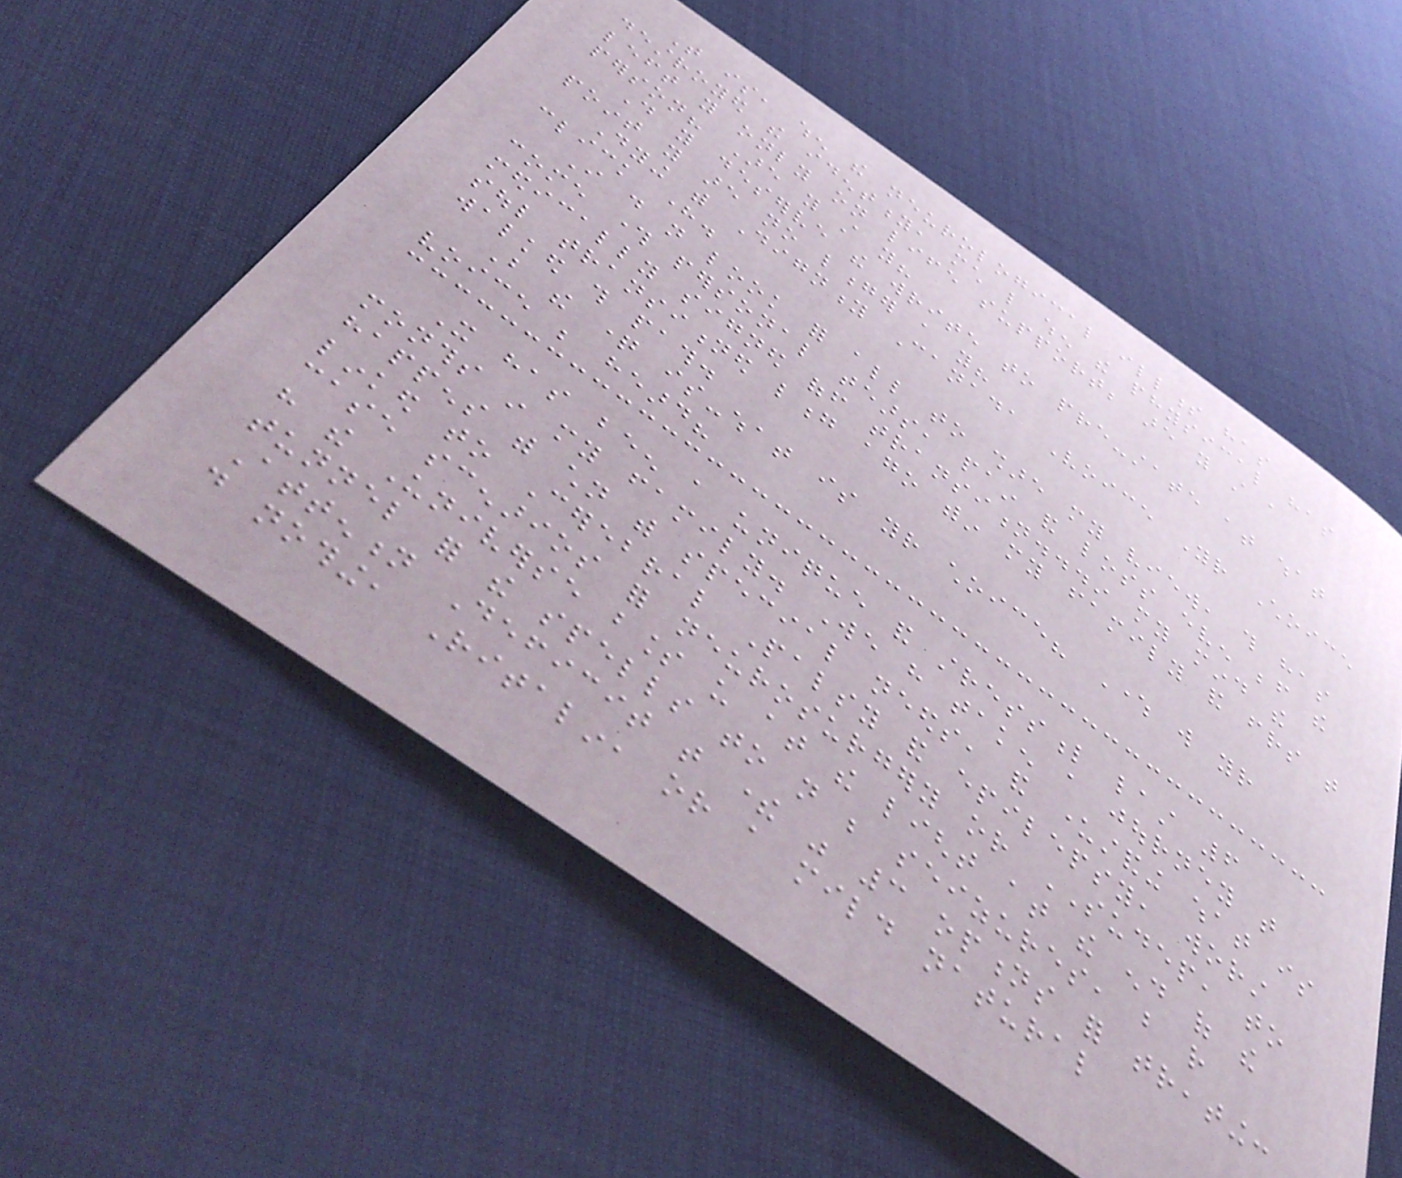That is, when the neurological illness has
destroyed the identity, much like when the physical has
left you only on life support; are you still a
person? Are you still you?
Do you deserve the write to pre-state at what
point you are no longer a you?
Dying with Dignity Canada Voice Your Choice
click here.
I do not look for all to share my view, this has
come through personal tears, pain and loss even before the
medically signed off transition...in my mind the
soul transitioned long ago within my family and friends that
walked this path.
But the question is-what is your choice? Where will your
voice be heard?
It has been a unique and stressful last 6
months in my family. We have taken a journey that
happens with children with special needs, and understanding what is
linked to Cerebral Palsy and epilepsy, worst
case scenarios for neurosurgery or SUDEP, to
have the Universe bless us at the light at the end of the
tunnel for the spells to not be seizures, but rather
Attention Deficit that there was 3 options for treating:
do nothing, Ritalin, or a mild natural
